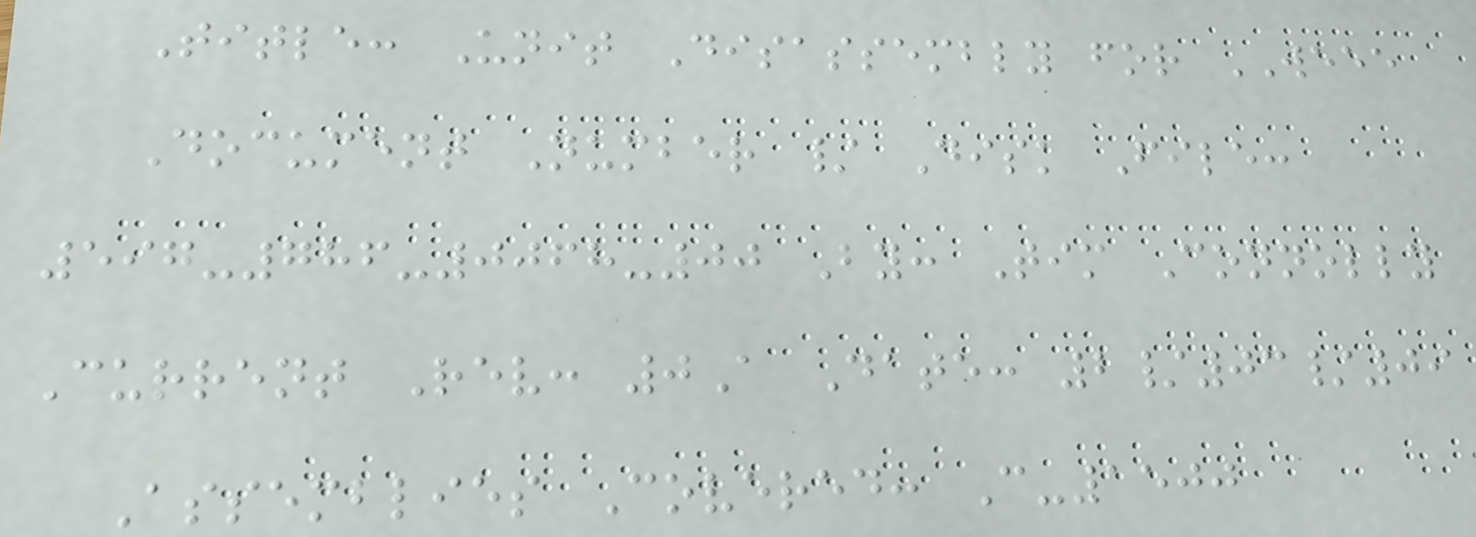Title: Unit Disassembly for WEEE
Document Number / Disk File:
597-786-0068-00 By: Tim Connolly
Current Rev: 0A Date: 2/03/09
Assemblies Covered: C-1500
